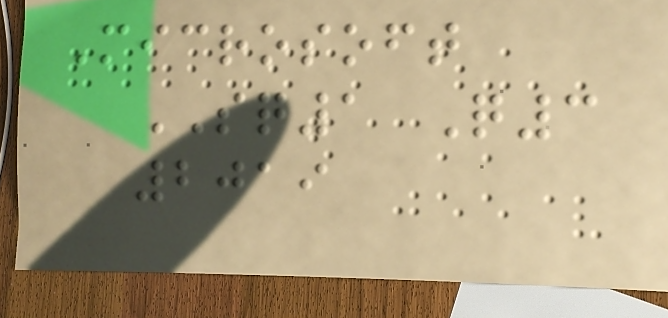Microsoft
SQ1 Q3
2019
